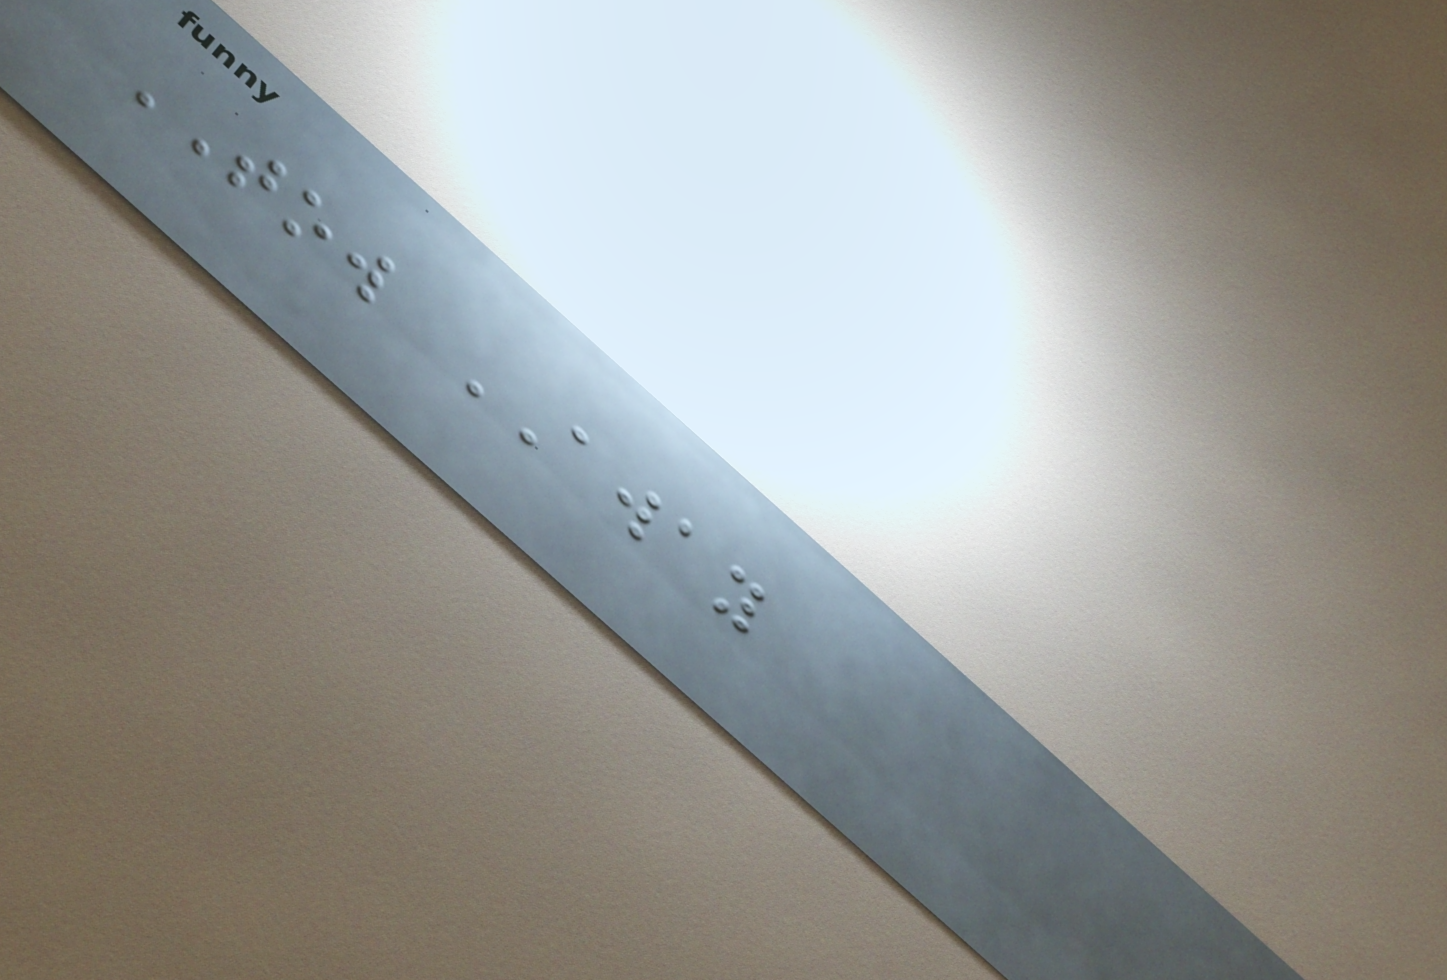TOW AWAY
